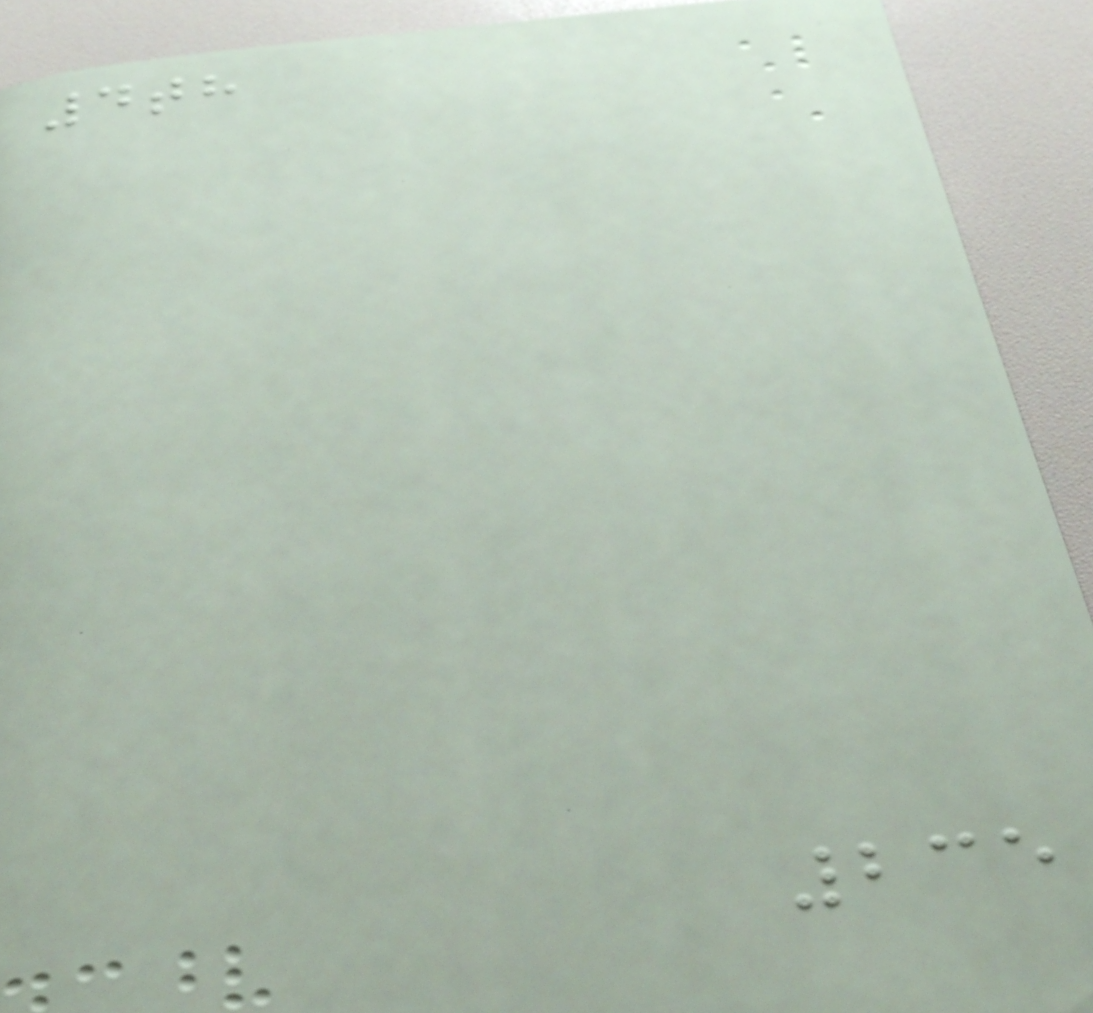4th
235
